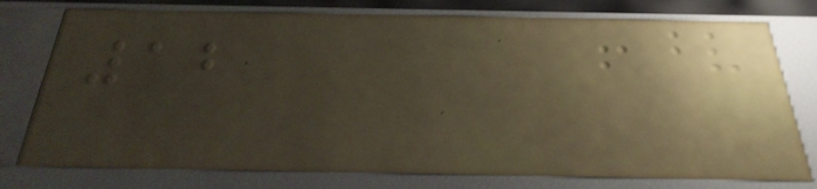12
